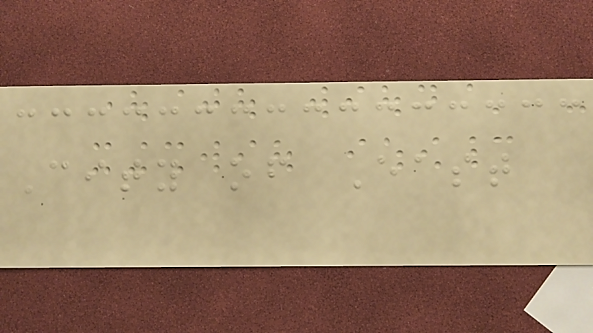City of East
